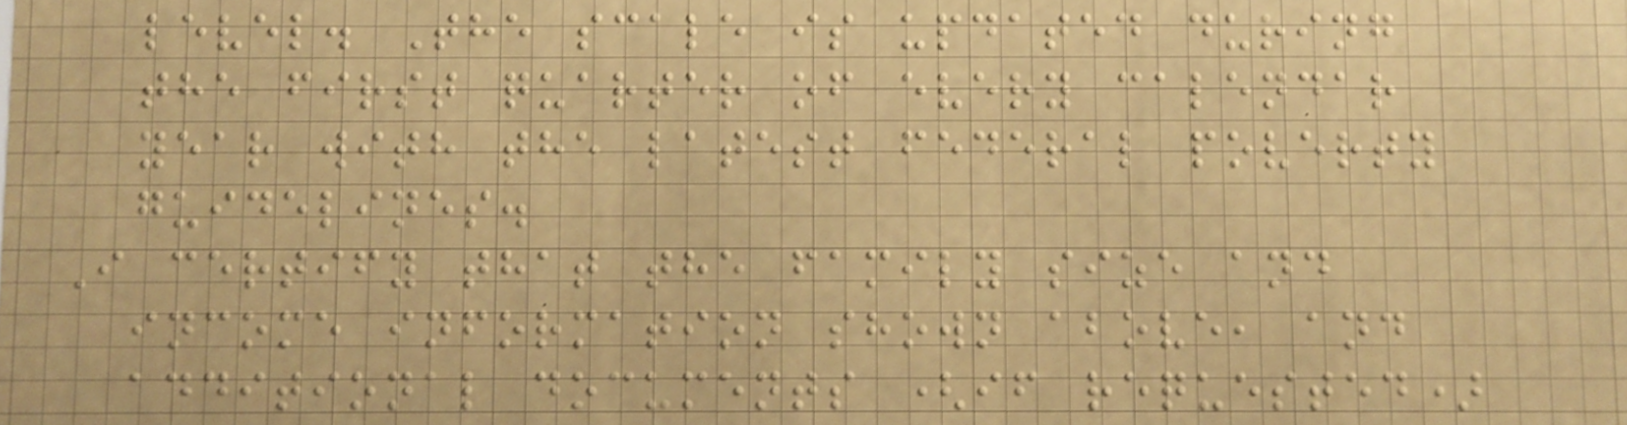level. The scale is updated during
the first quarter of every calendar
year with the latest federal poverty
guidelines.
I certify that the family size and
income information shown above, and
additional documents (if requested)
